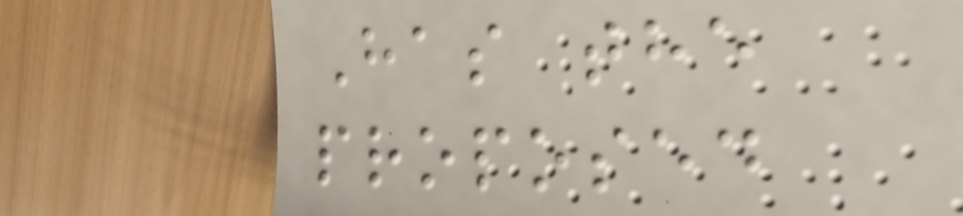Has the
proposed
